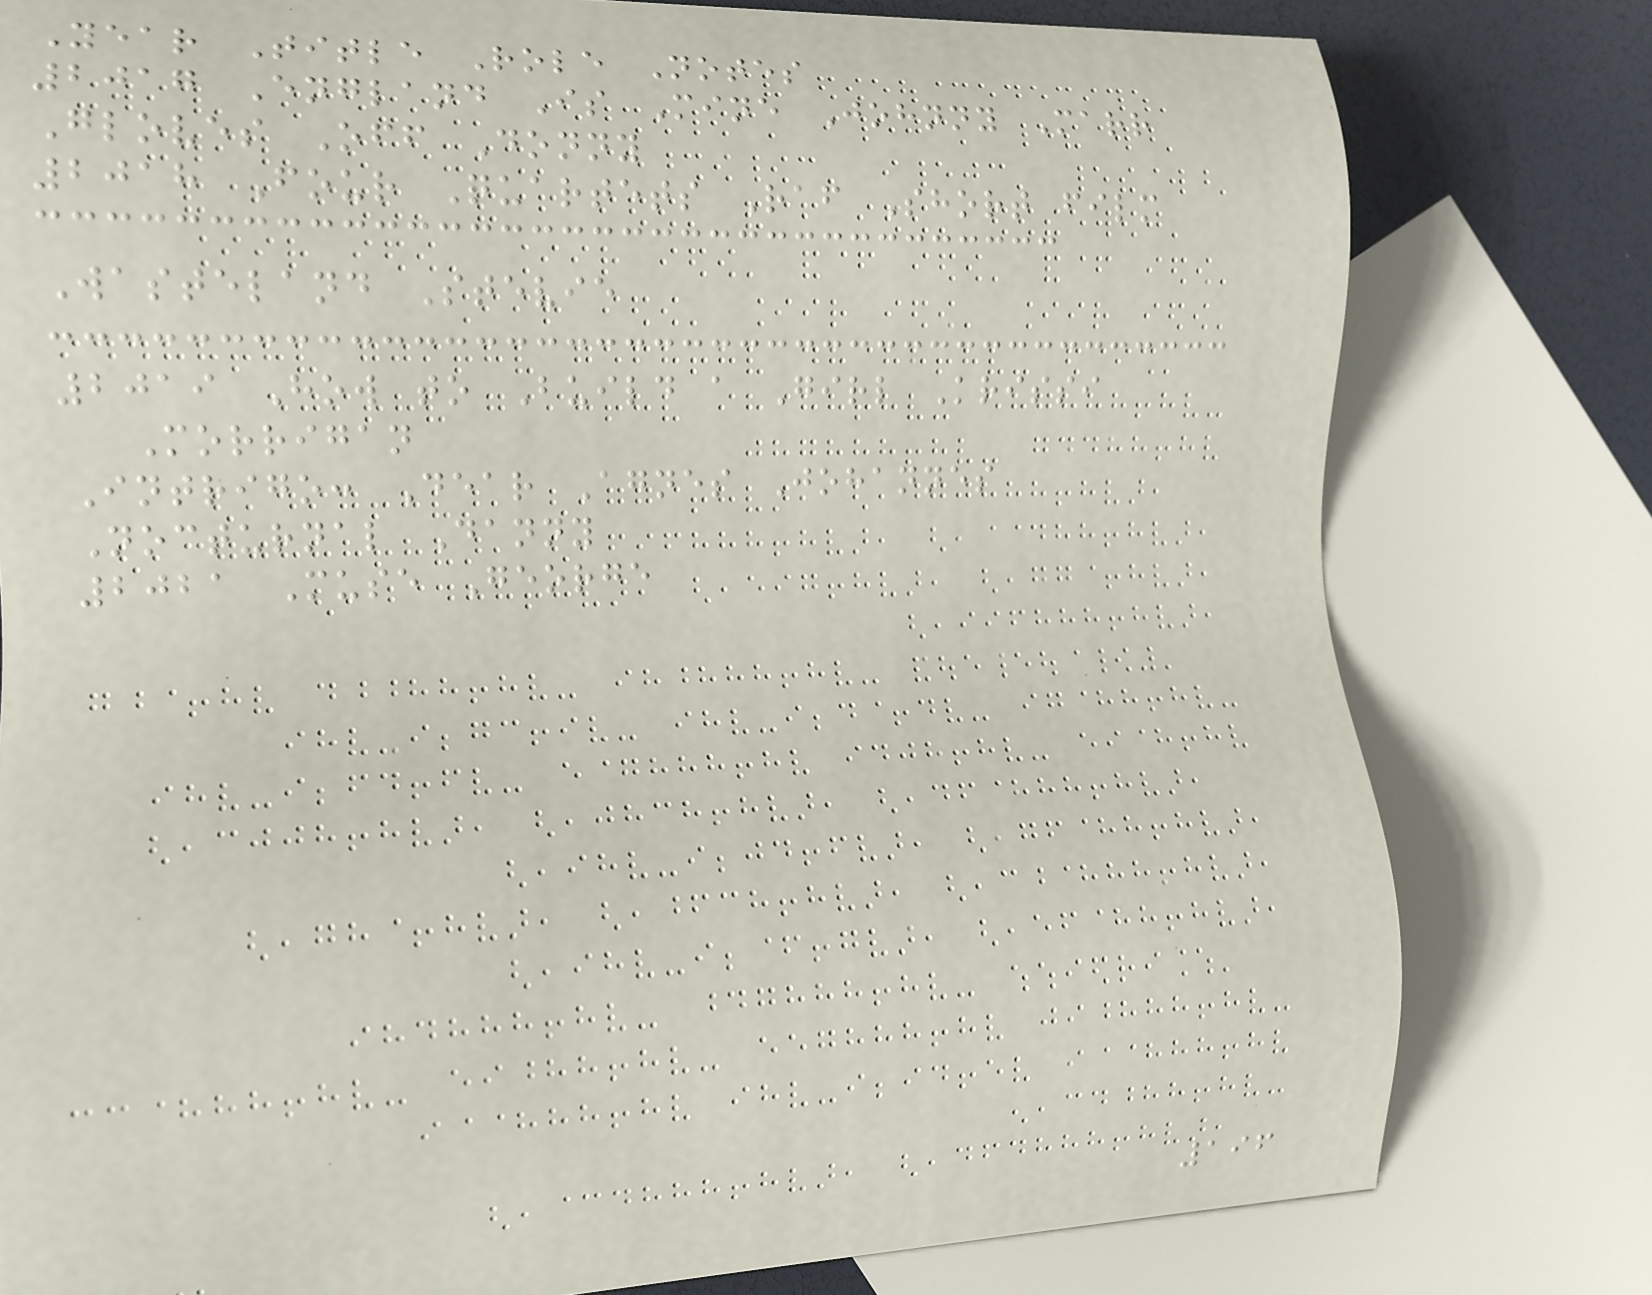Year Title Role Notes
2017 England Is Mine Johnny Marr
Gloves Off Donny
2018 Four Quartets Raf Short film
Wasteland Stevie
2019 How to Build a Girl Krissi
Morrigan
Intrigo: Dear Agnes Johannes
Nocturnal Danny
2021 Muse George
196
